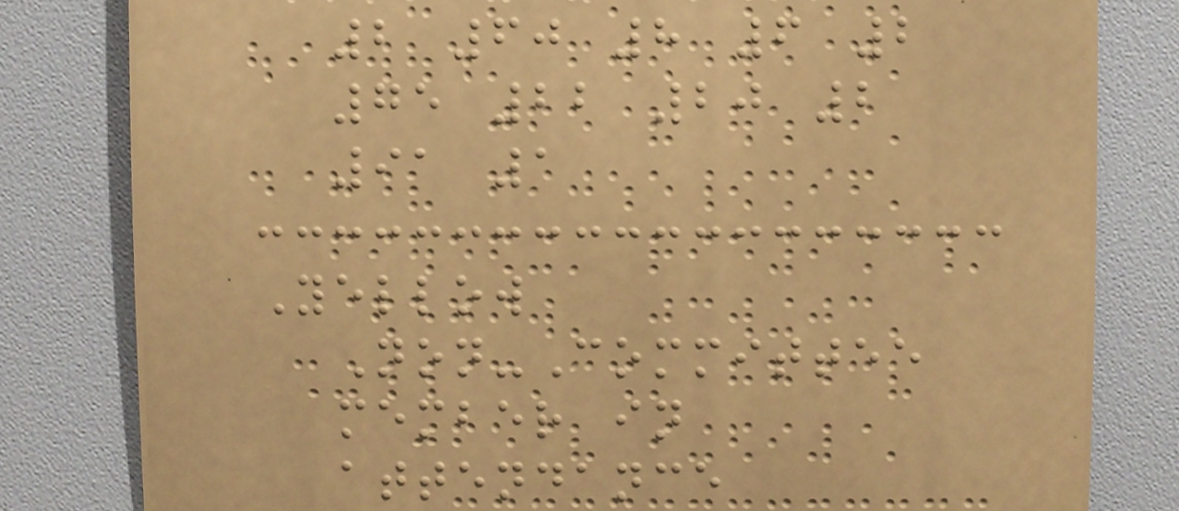2 60 8 6 2
75 22 20 2
91 1
Yellow
Non-Committee
member in
attendance
